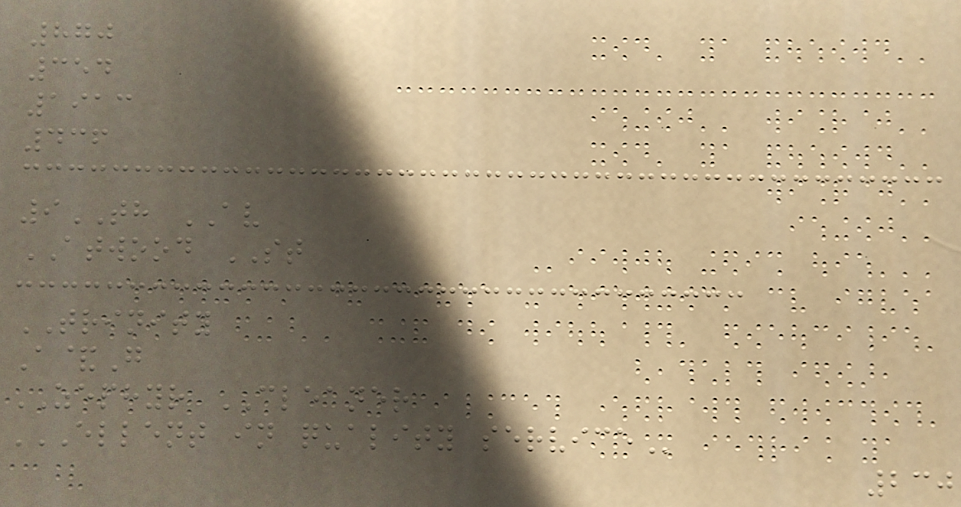870
354
1913
436
9TH AV
ATWOOD ST
TRINITY
A&G
ZEPHYR CLEANER
ELLENT IN QUALITY SERVICE
230
